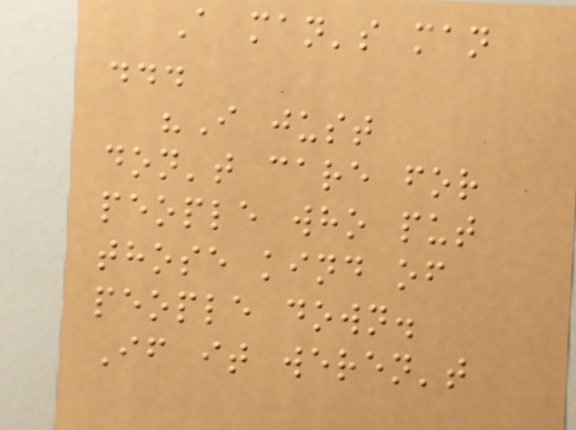A man's man
...
"I just
don't care for
people who put
those kind of
people down.
If it weren't
